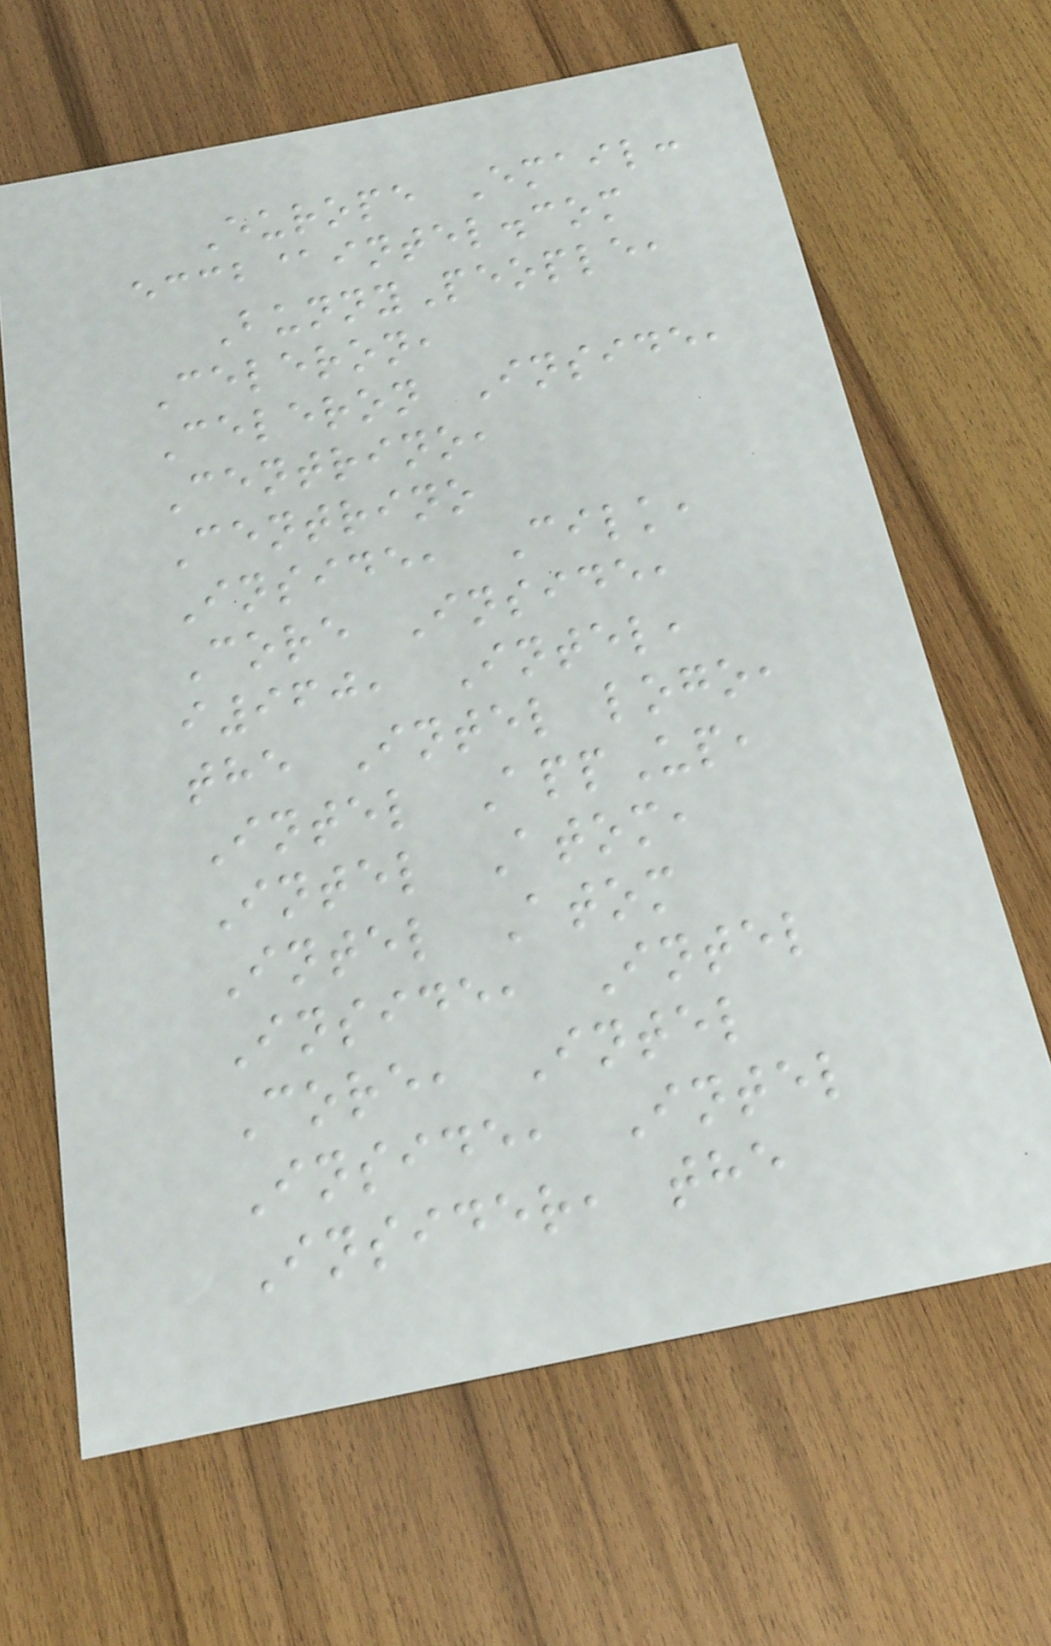Europe Email:
eccb@intel.com
BunnyPeople,
Celeron,
Celeron Inside,
Centrino,
Centrino
Inside, Cilk,
Core Inside,
i960, Intel,
the Intel logo,
Intel AppUp,
Intel Atom,
Intel Atom
Inside, Intel
Core, Intel
Inside, Intel
Insider, the
